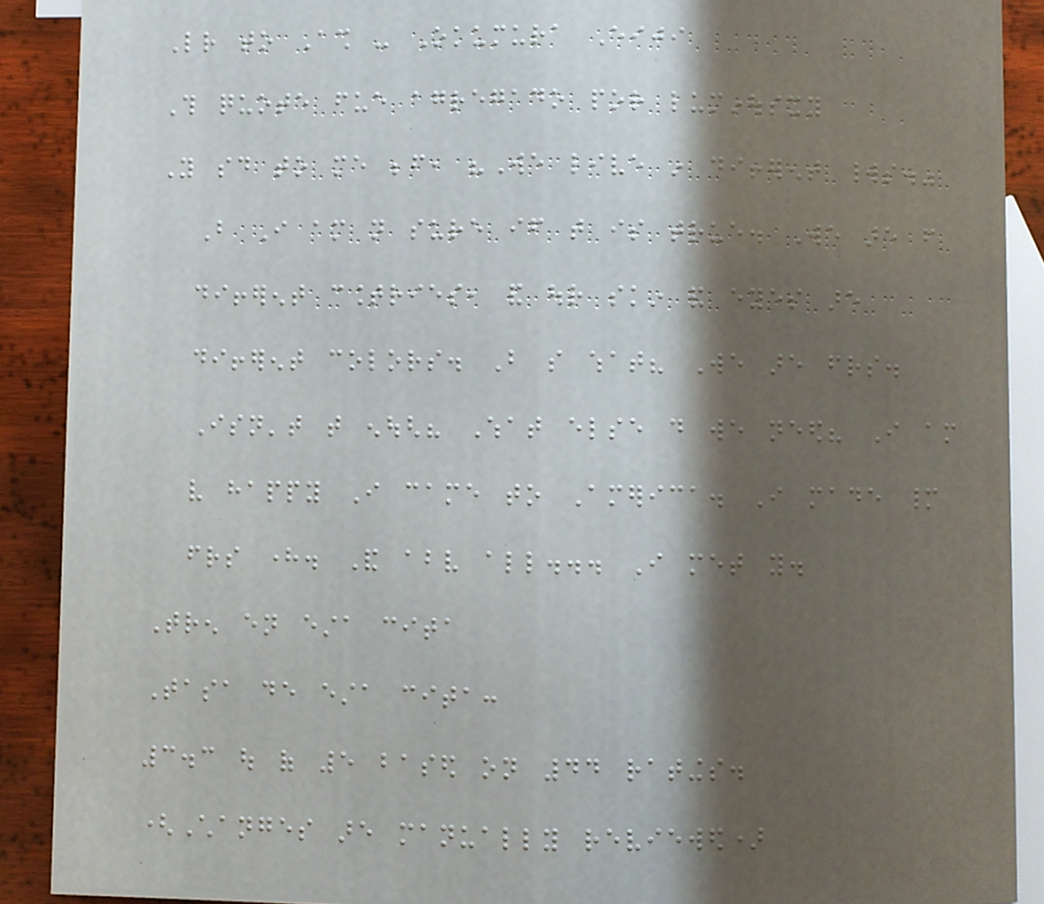Letter to Ash - Okumura Eiji
This quote fue agregado por luminousxy
You said to me before, "We live in different worlds."
But I am not sure if that is true. We are from
different countries, and our skin and eyes are
different colors. But so what? We are friends.
Isn't that enough? What else do we need? I am
very happy I came to America. I made many
friends here. And above all... I met you.
Tren en esta cita
Tasa de esta cita:
3.3 out of 5 based on 44 ratings.
(Changes are manually reviewed)
